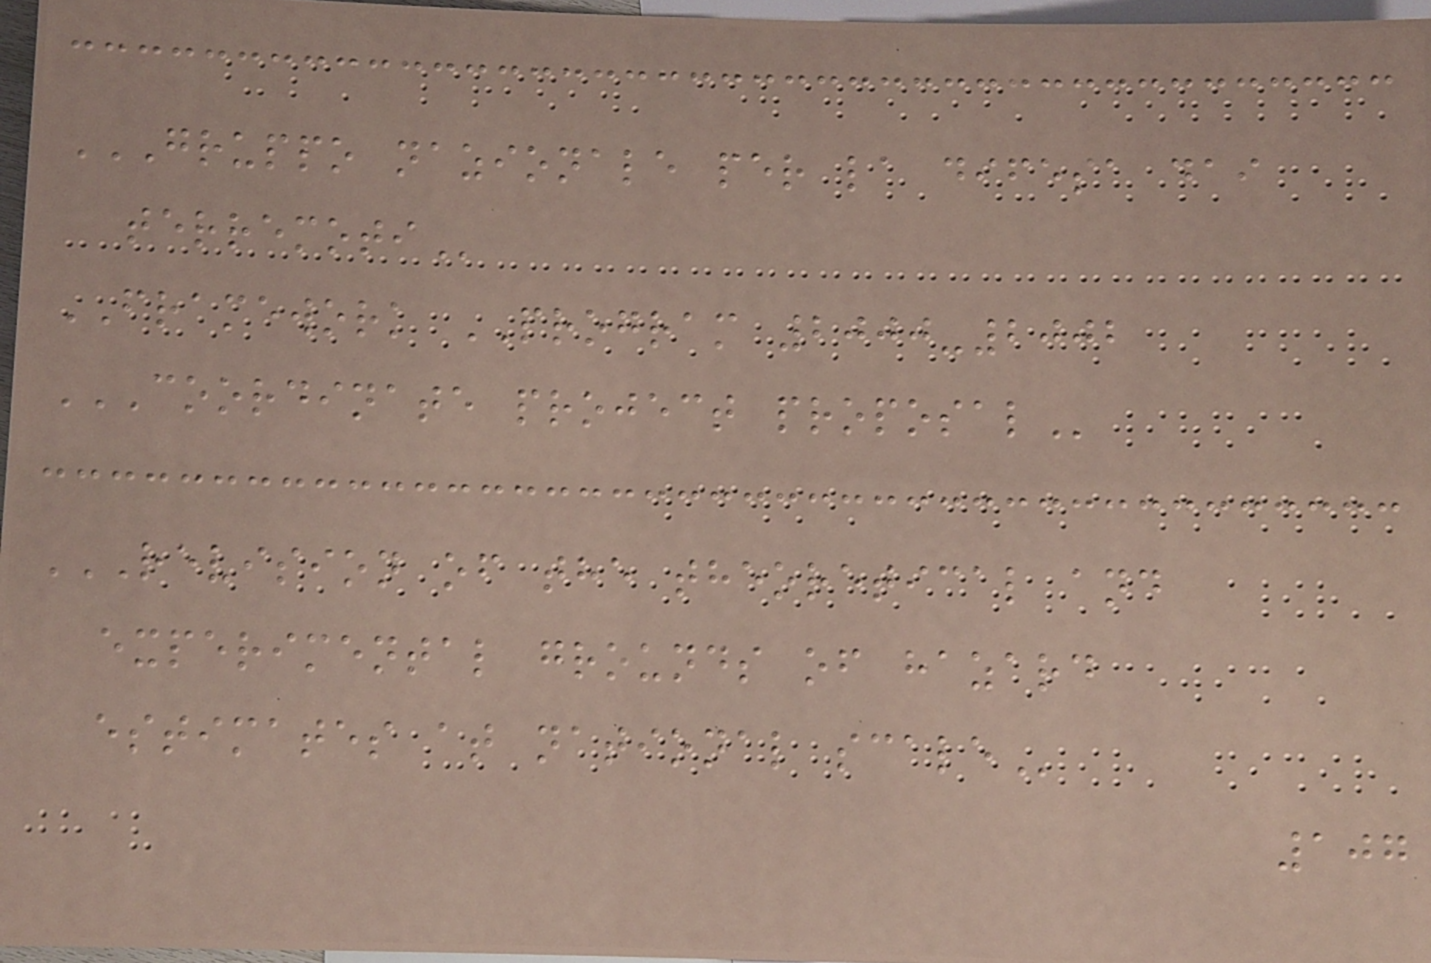GRUPPO NAZIONALE PER LA DIFESA DAI
TERREMOTI
FRAMEWORK PROGRAM 2000-2002
COORDINATE PROJECT PROPOSAL
REVISION OF THE THEORETICAL AND
EXPERIMENTAL GROUNDS OF HAZARD
ESTIMATES AT NATIONAL SCALE
107
